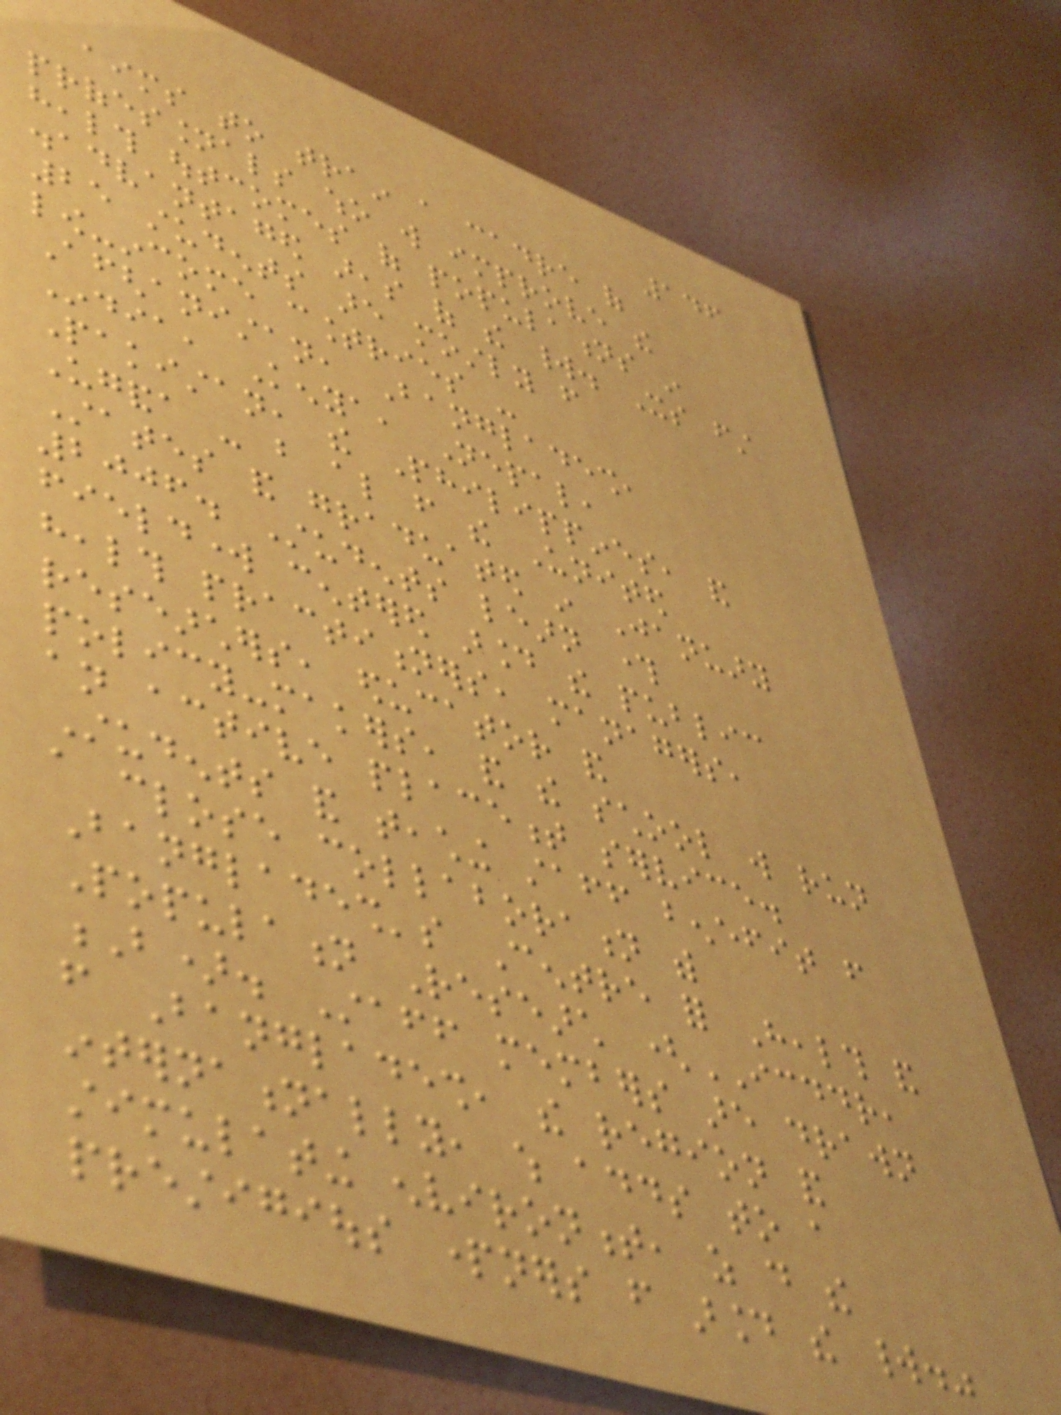146
aims to train a cadre of
professionals who will improve the
health outcomes of populations in
disadvantaged areas of the world. Its first
25 students are mostly from
low-income countries -
Afghanistan, Bangladesh,
India, Kenya, Nepal,
Pakistan, the Philippines, and
Uganda - but also from the United
States and graduated in January
2006. Students learn through
fieldwork centered around the public
health practitioners, managers,
researchers, educator and
policy-makers, and the school will run
an active placement service.
Students and teaching staff benefit from
a close collaboration with
Bangladesh's Centre for Health and
Population Research (ICDDR,
B). Staff members are drawn
from Bangladesh, the region and
internationally, which adds to a
stimulating environment, as do the
prestigious partners from around the world."
